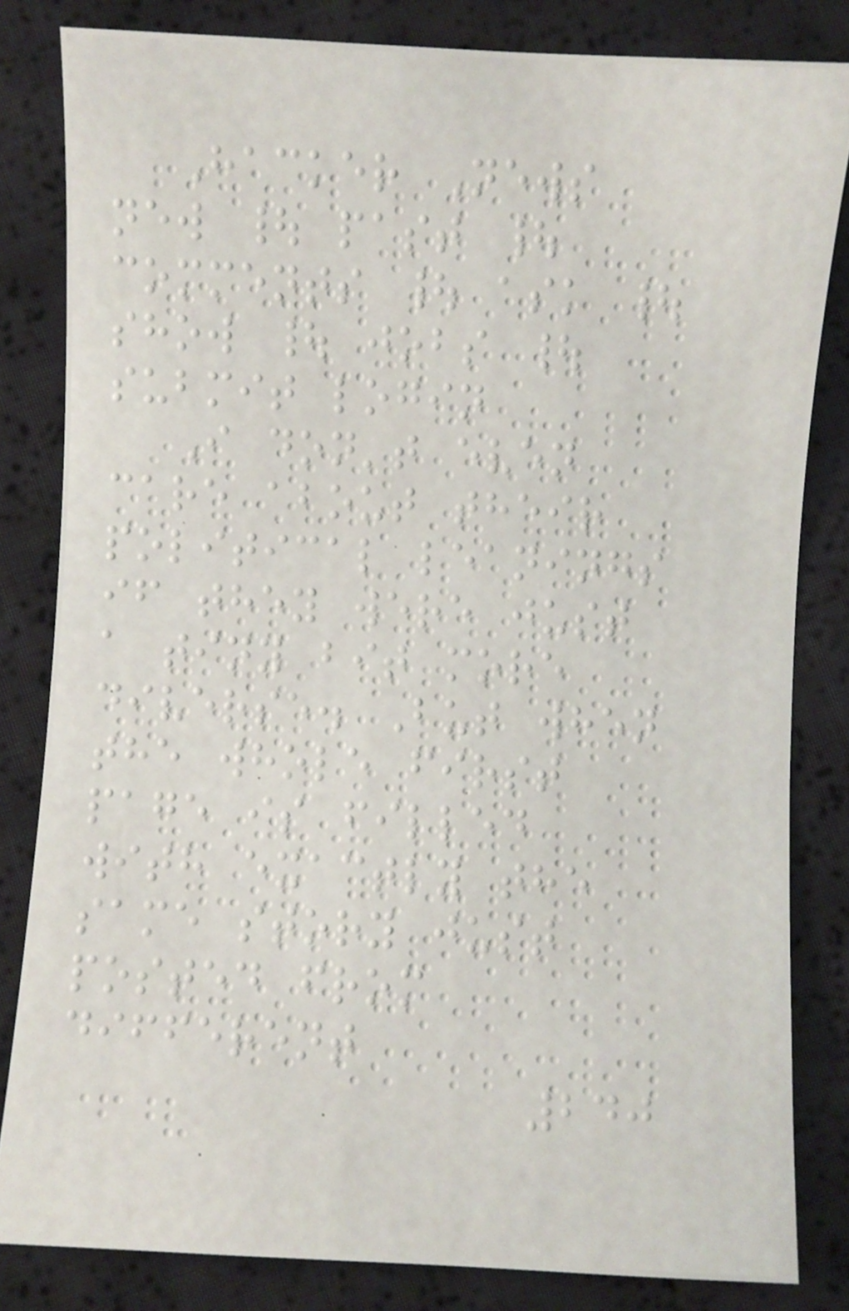Hacker News
new | past |
comments | ask |
show | jobs |
submit login
I don't even
care about their
political leanings
if they were just
a tiny bit more
diverse. But when
the whole first
page is filled
with exactly the
same story just
posted from
different
240
